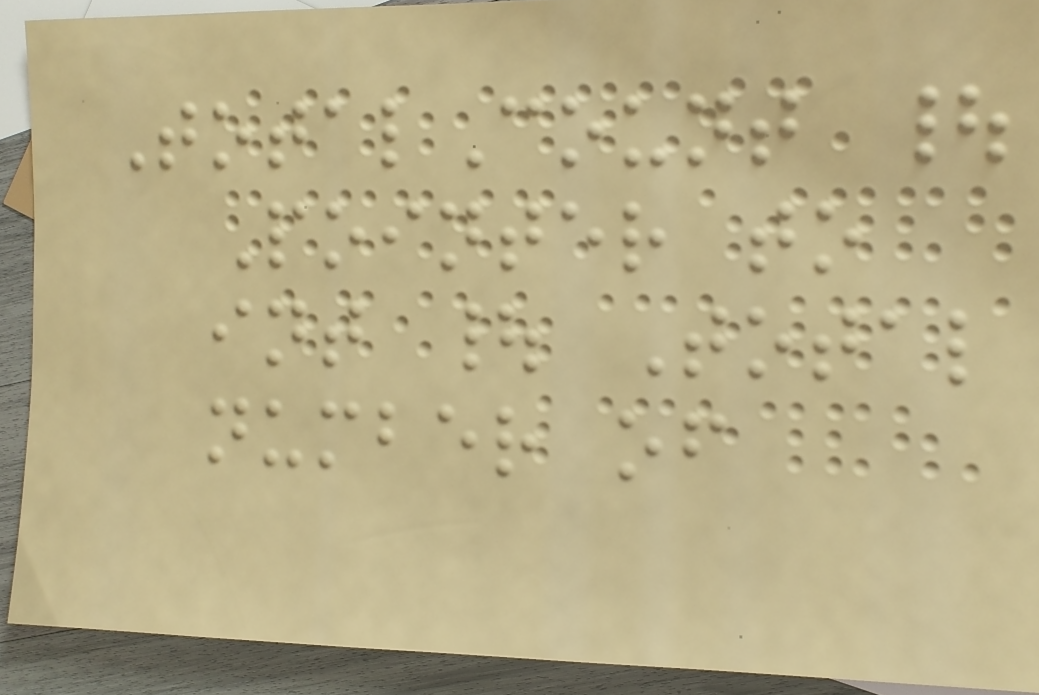TotalCount |
Pointer to
int | Total
number of
